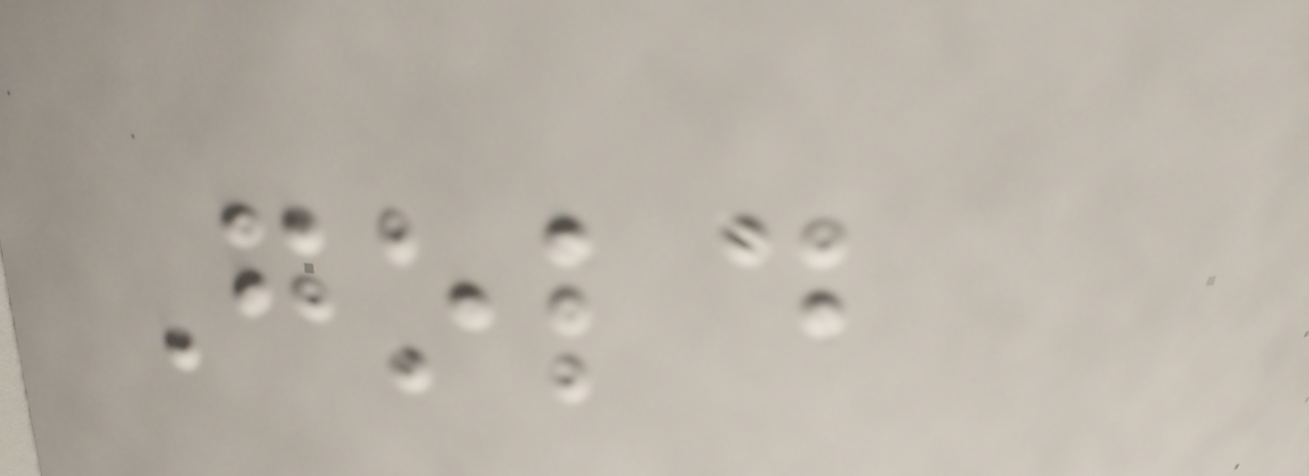Gold
